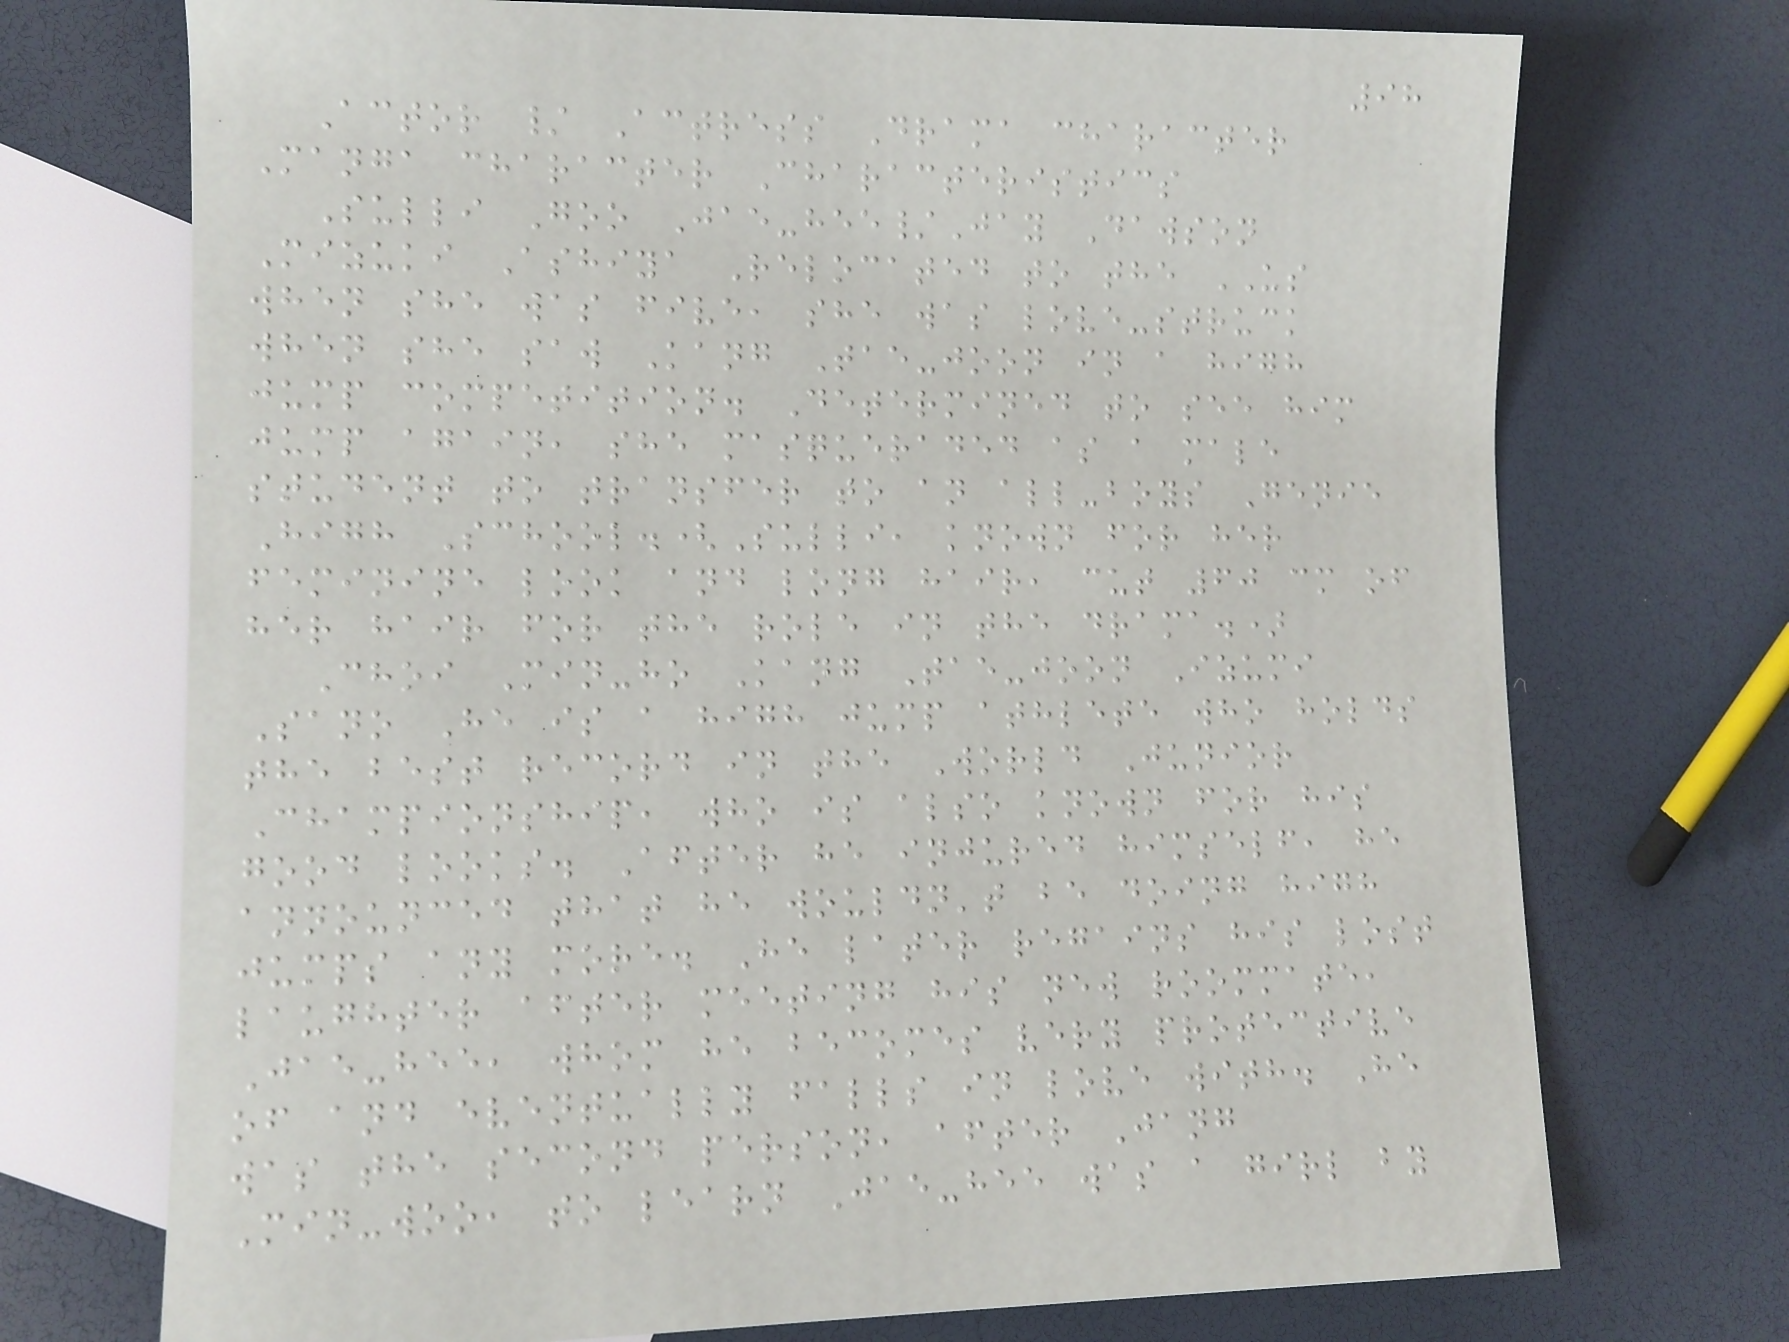98
Actor / Actress Drama character
Manga character Characteristics
Sulli Goo Jae-hee/Jay Dawson
Mizuki Ashiya Relocated to the US
when she was five, she was love-struck
when she saw Kang Tae-joon in a high
jump competition. Determined to see him
jump again, she masqueraded as a male
student to transfer to an all-boys Genie
High School.(Sulli, known for her
feminine look and long hair, cut 60 cm of
her hair for the role in the drama.)
Choi Min-ho Kang Tae-joon Izumi
Sano He is a high jump athlete who holds
the best record in the World Junior
Championship, who is also known for his
good looks. After he injured himself, he
announced that he wouldn't be doing high
jumps any more. He later regains his lost
laughter after meeting his new roommate,
Jae-hee, whom he becomes very protective
of and eventually falls in love with. He
was the second person, after Jang
Min-woo, to learn Jae-hee was a girl by
